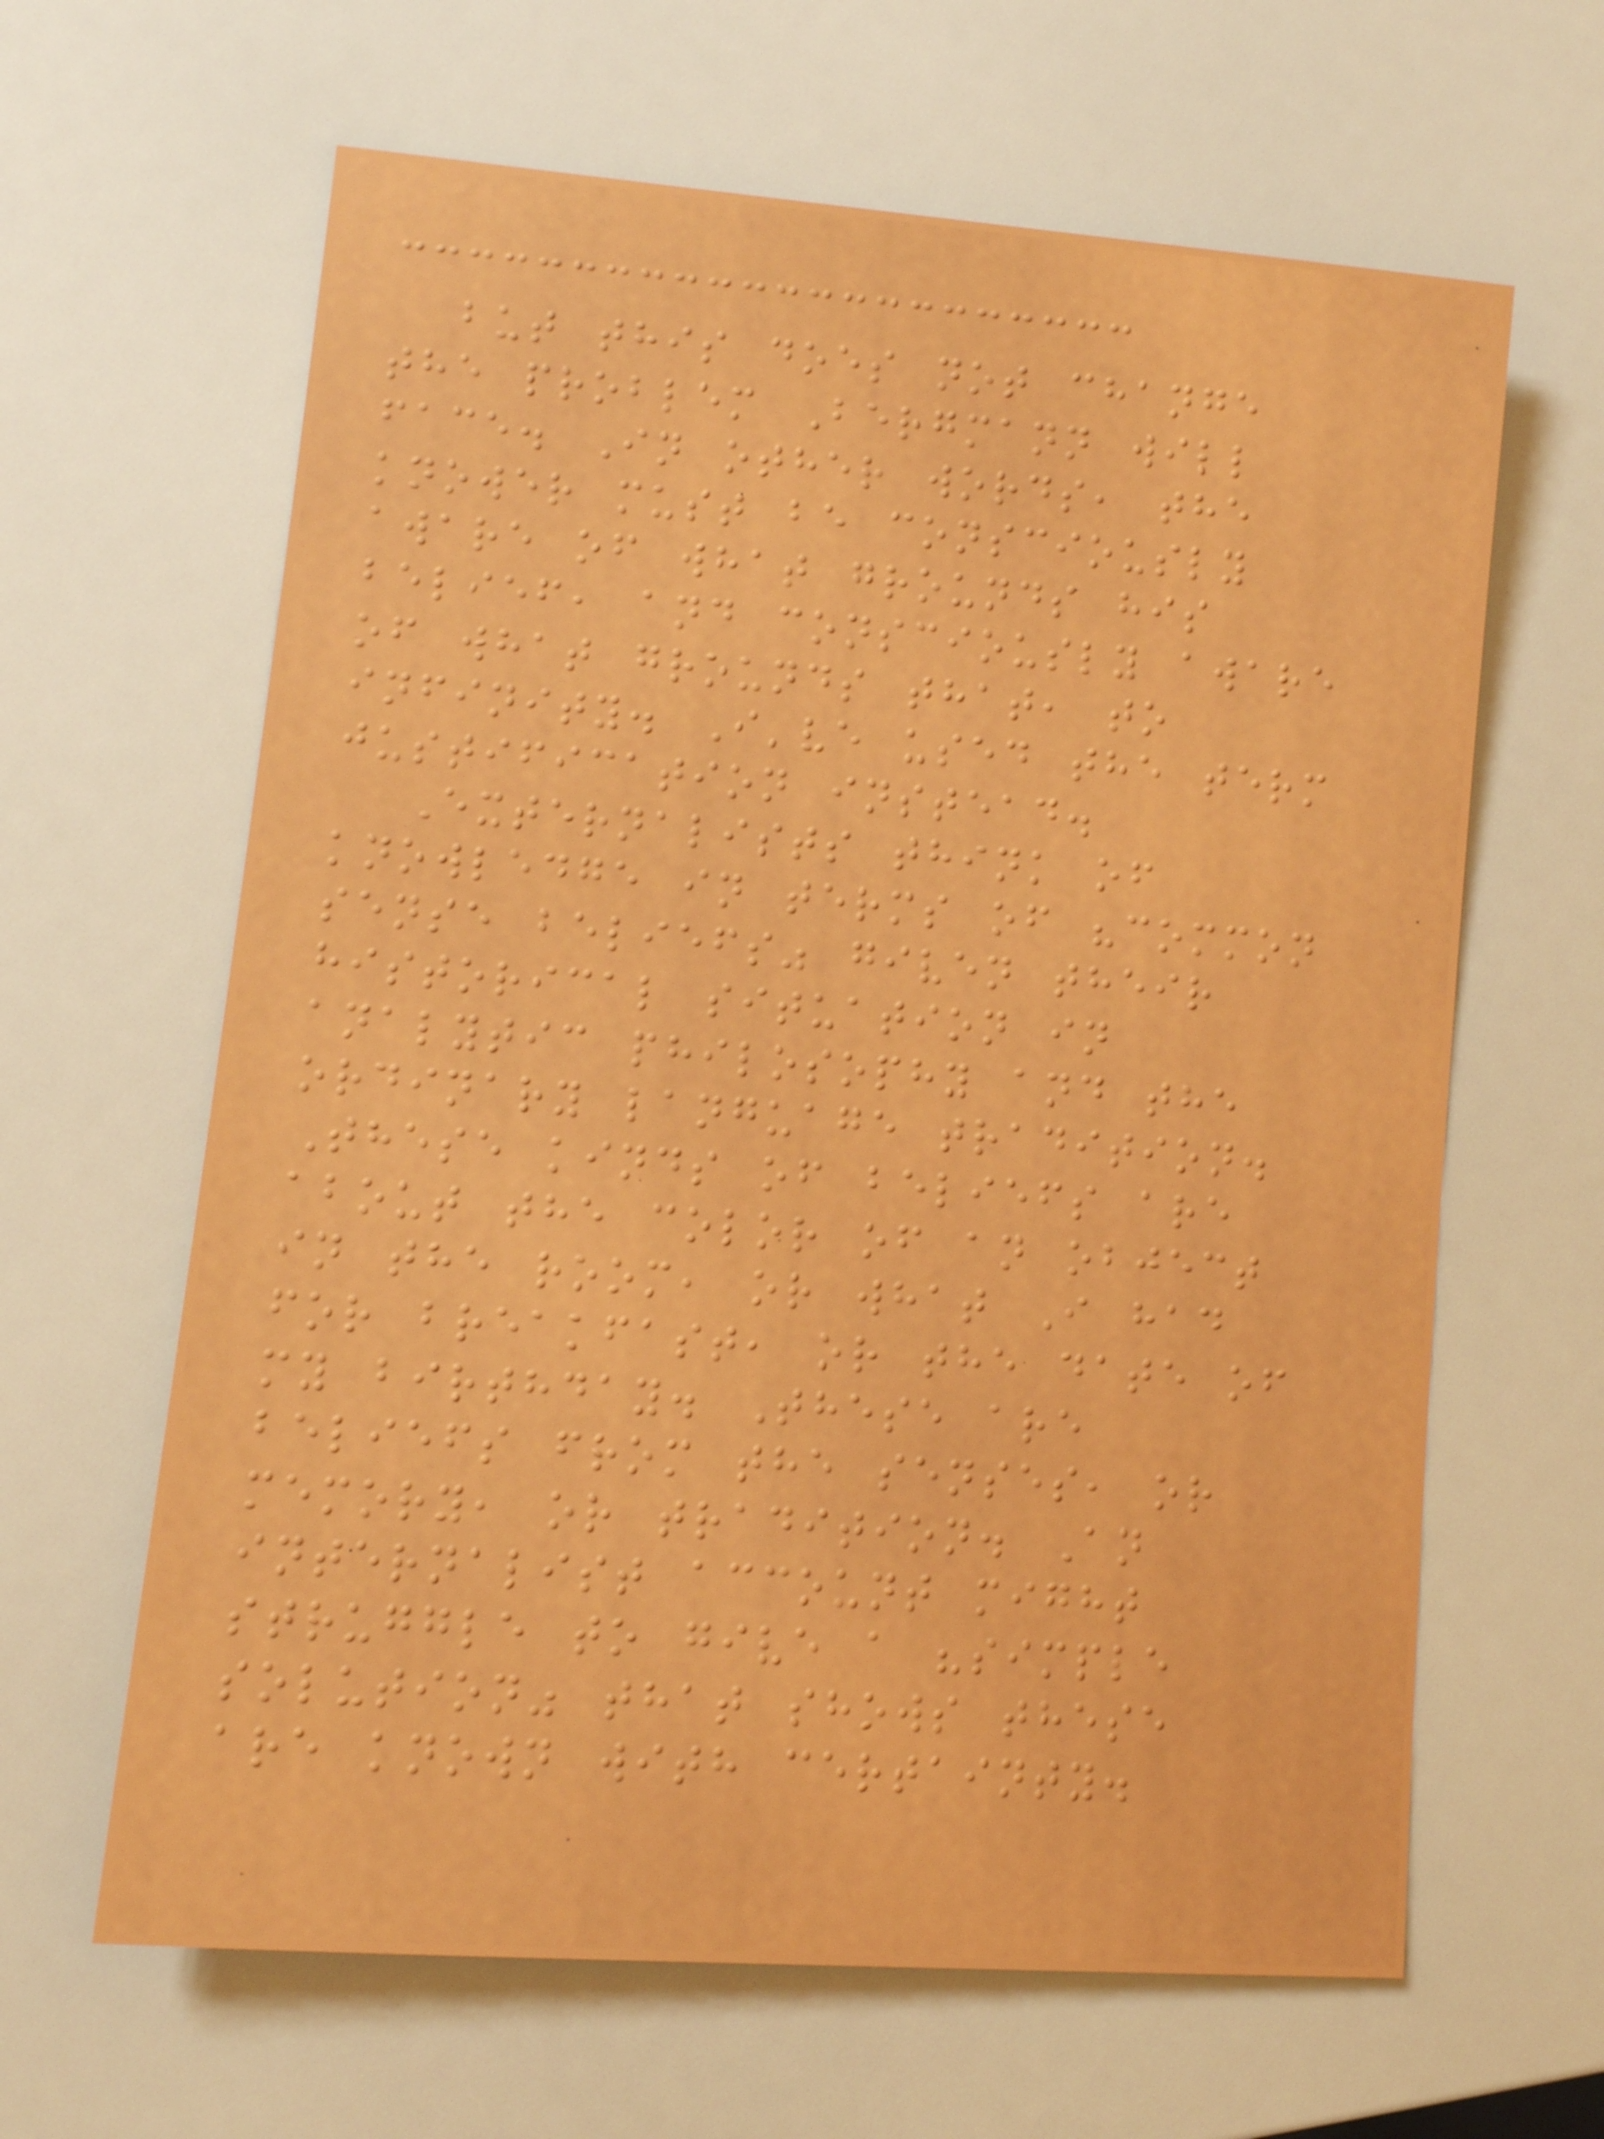but this does not change
the problem Bergmann will
face. In other words, the
knower must be consciously
aware of what grounds his
belief, and consciously aware
of what grounds that, to
infinity. I've used the term
justification instead.
Externalists think of
knowledge in terms of "common
sense beliefs" given their
historical situation in
analytic philosophy and the
ordinary language tradition.
These kinds of beliefs are
about the color of an object
in the room, or what I had
for breakfast, or the date of
my birthday. These are
beliefs from the senses, or
memory, or tradition. An
internalist account might
struggle to give a "simple
solution" that shows these
are known with certainty.
